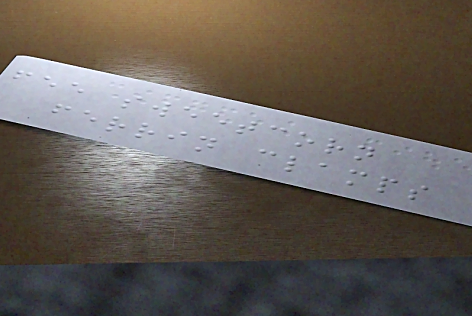fee sweetcorn
ferrin clamps
